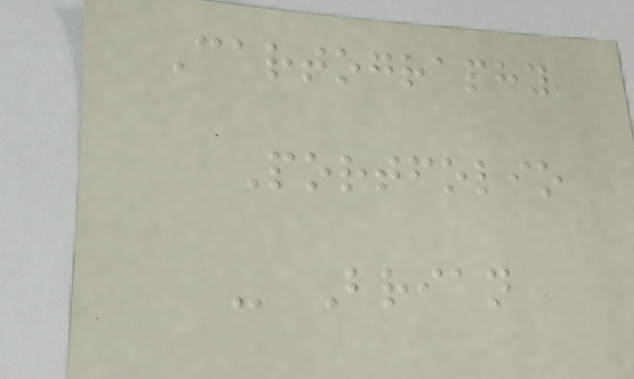Cartography
Portfolio
- Brian
